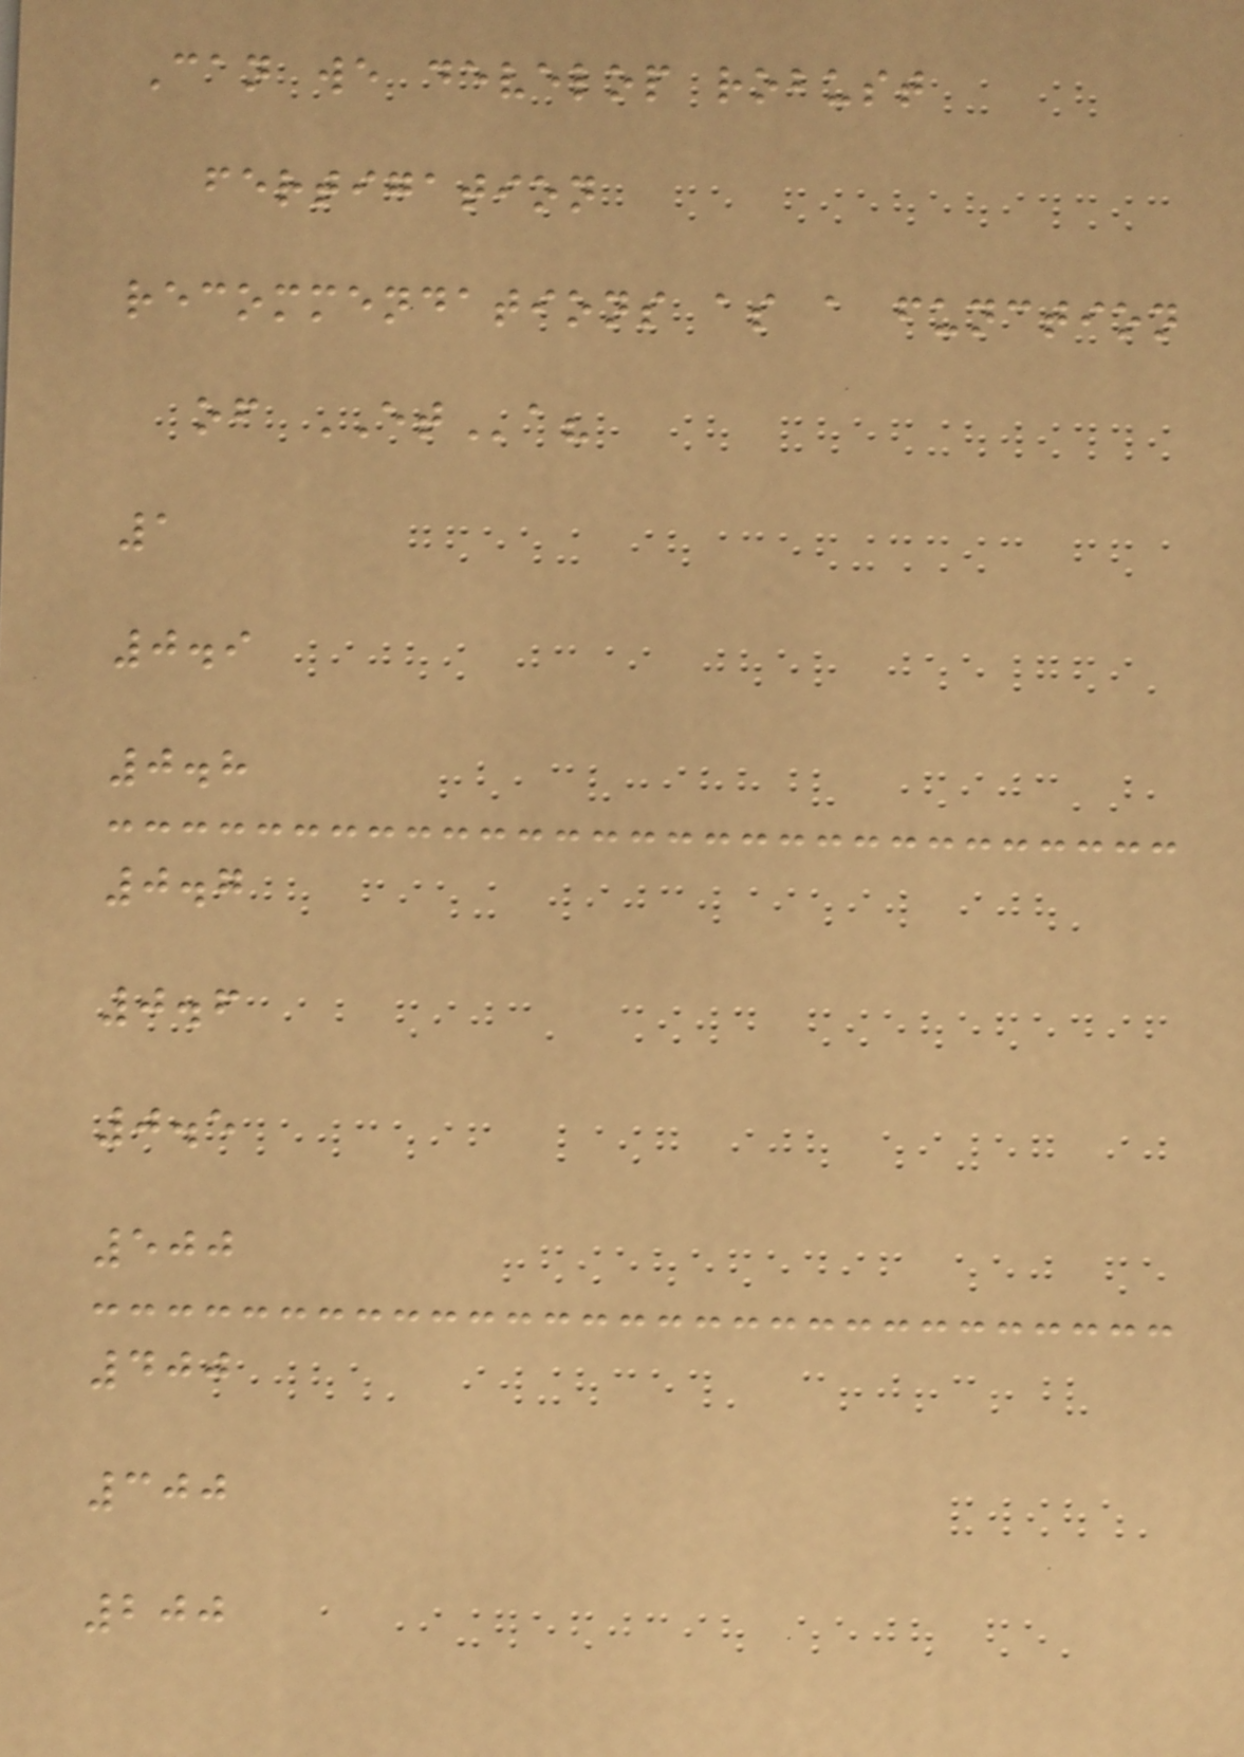Can we develop robust
fertigation
recommendations as a function
of ETa?
1
0.9
0.8
0.7
0.6
0.5
500
400
300
200
